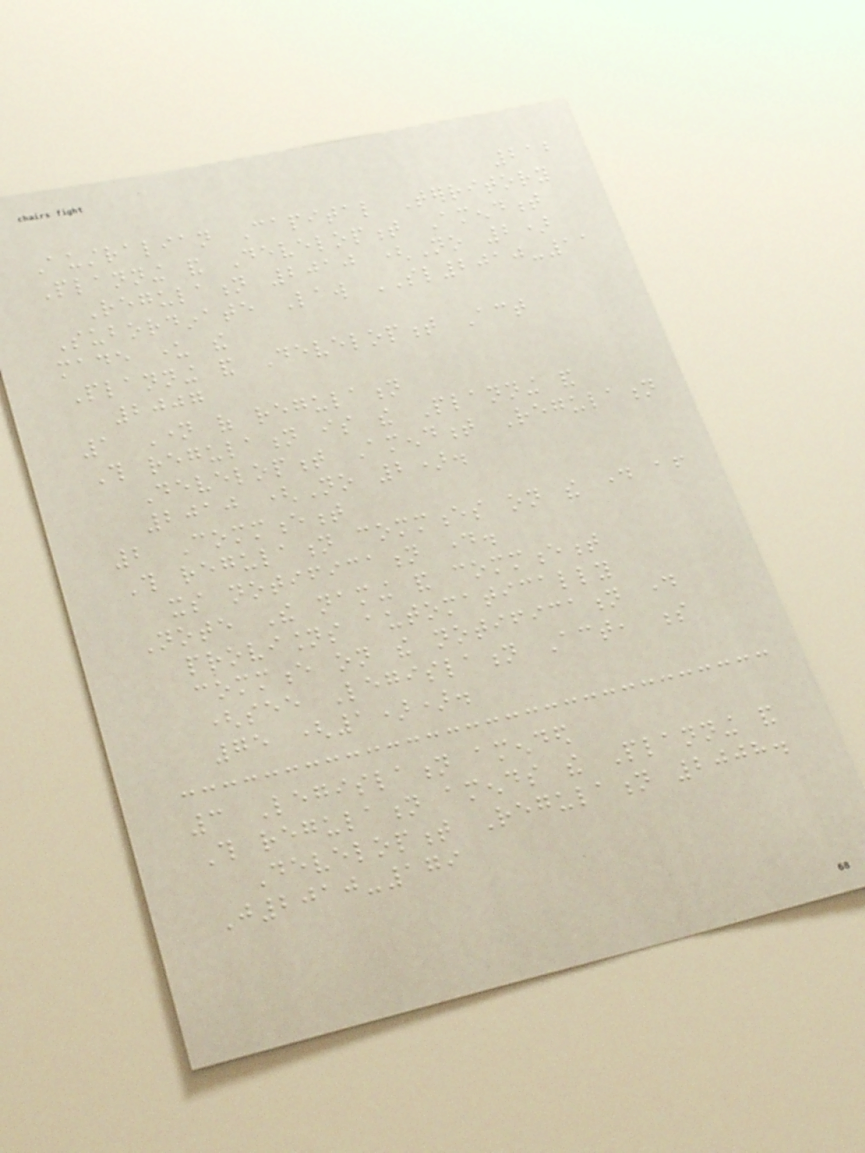212
Australian Capital Territory
Planning and Development Amendment
Regulation 2010 (No 2)
Subordinate Law SL2010-11
made under the
Planning and Development Act
2007
1 Name of regulation
This regulation is the Planning and
Development Amendment Regulation
2010 (No 2).
2 Commencement
This regulation commences on the day after
its notification day.
Note The naming and commencement
provisions automatically
commence on the notification day
(see Legislation Act, s
75 (1)).
3 Legislation amended
This regulation amends the Planning and
Development Regulation 2008.
J2010-179
